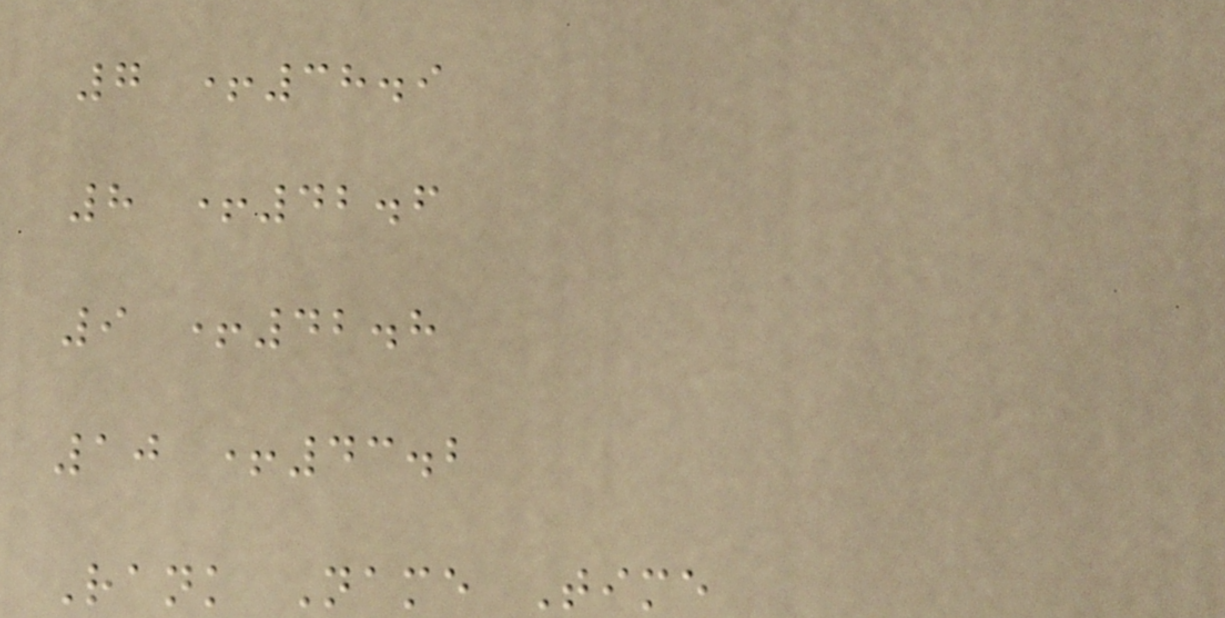7 +38.9
8 +42.6
9 +42.8
10 +43.2
Rank Name Time
